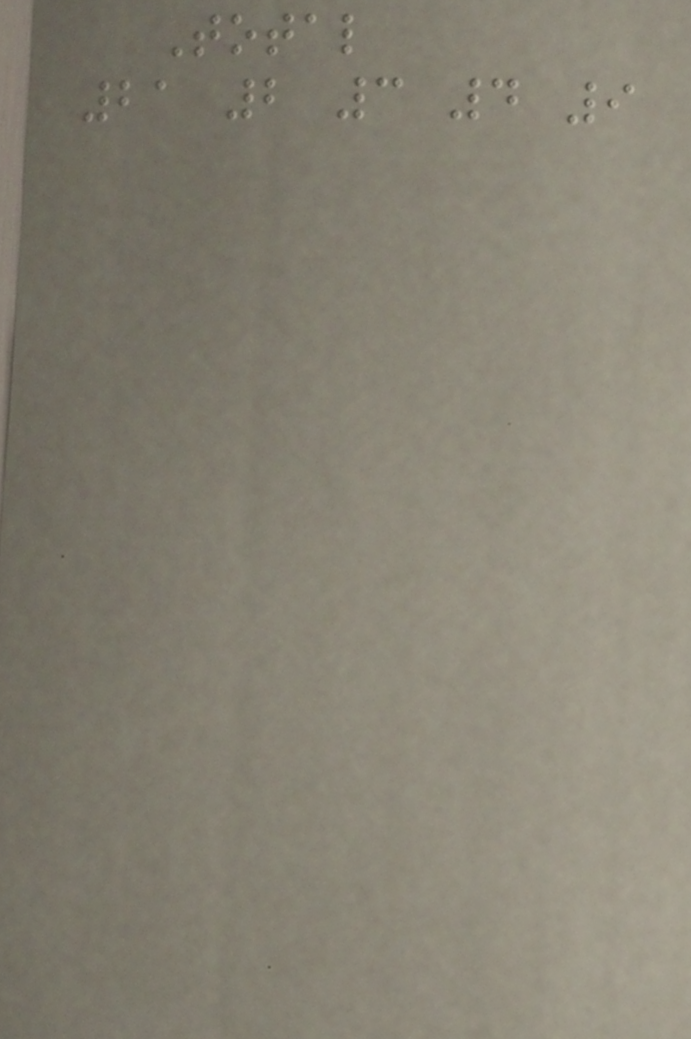Total
21 2 3 4 9
